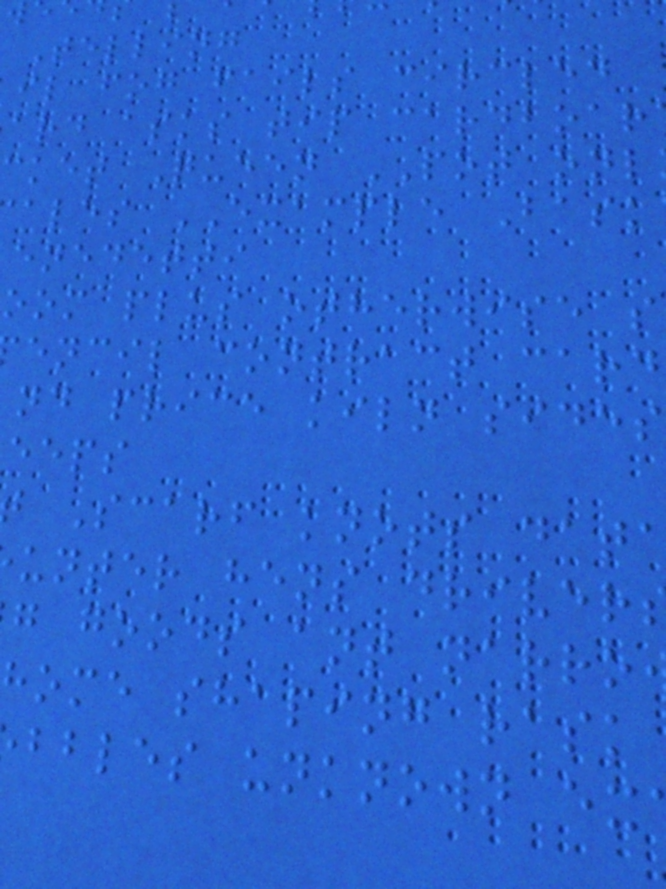Telling
il fog fails circled
ard asks tip cardboar
cket Queen POT onl
ales EXAMPLE Bask
enedetti
oom plus otherwise s
encil contract card
nd price kiln sides
eeps
Scarf knots dat
unter hens driver
g goods ant narro
home shaping rask
bbles unknown ex
